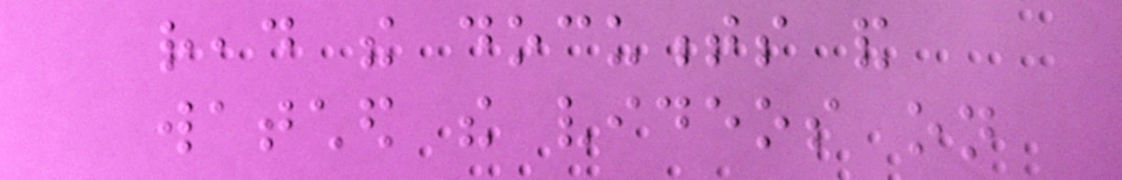read the documents and
watched the videos on
